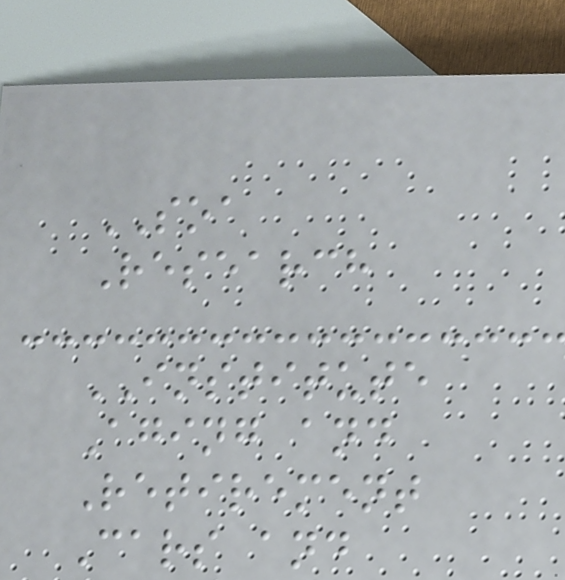SOA
Research
INSTITUTE
Aging and
Retirement
Cars and
